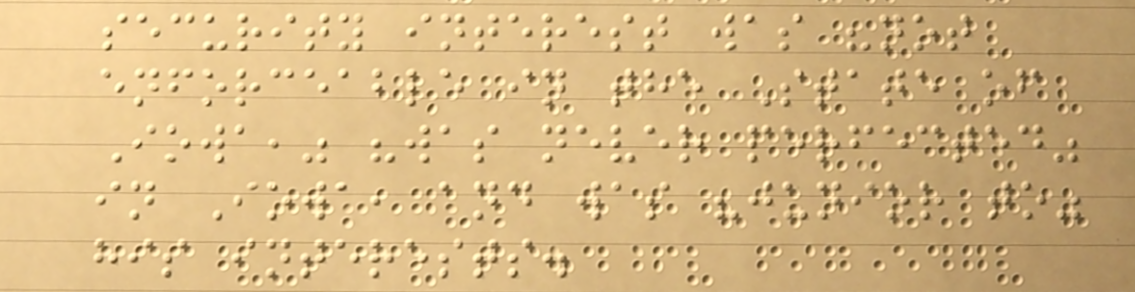security interest was "not
enforceable in the State of
Iowa," "was never perfected"
in Iowa, and was "junior to"
his interests.
